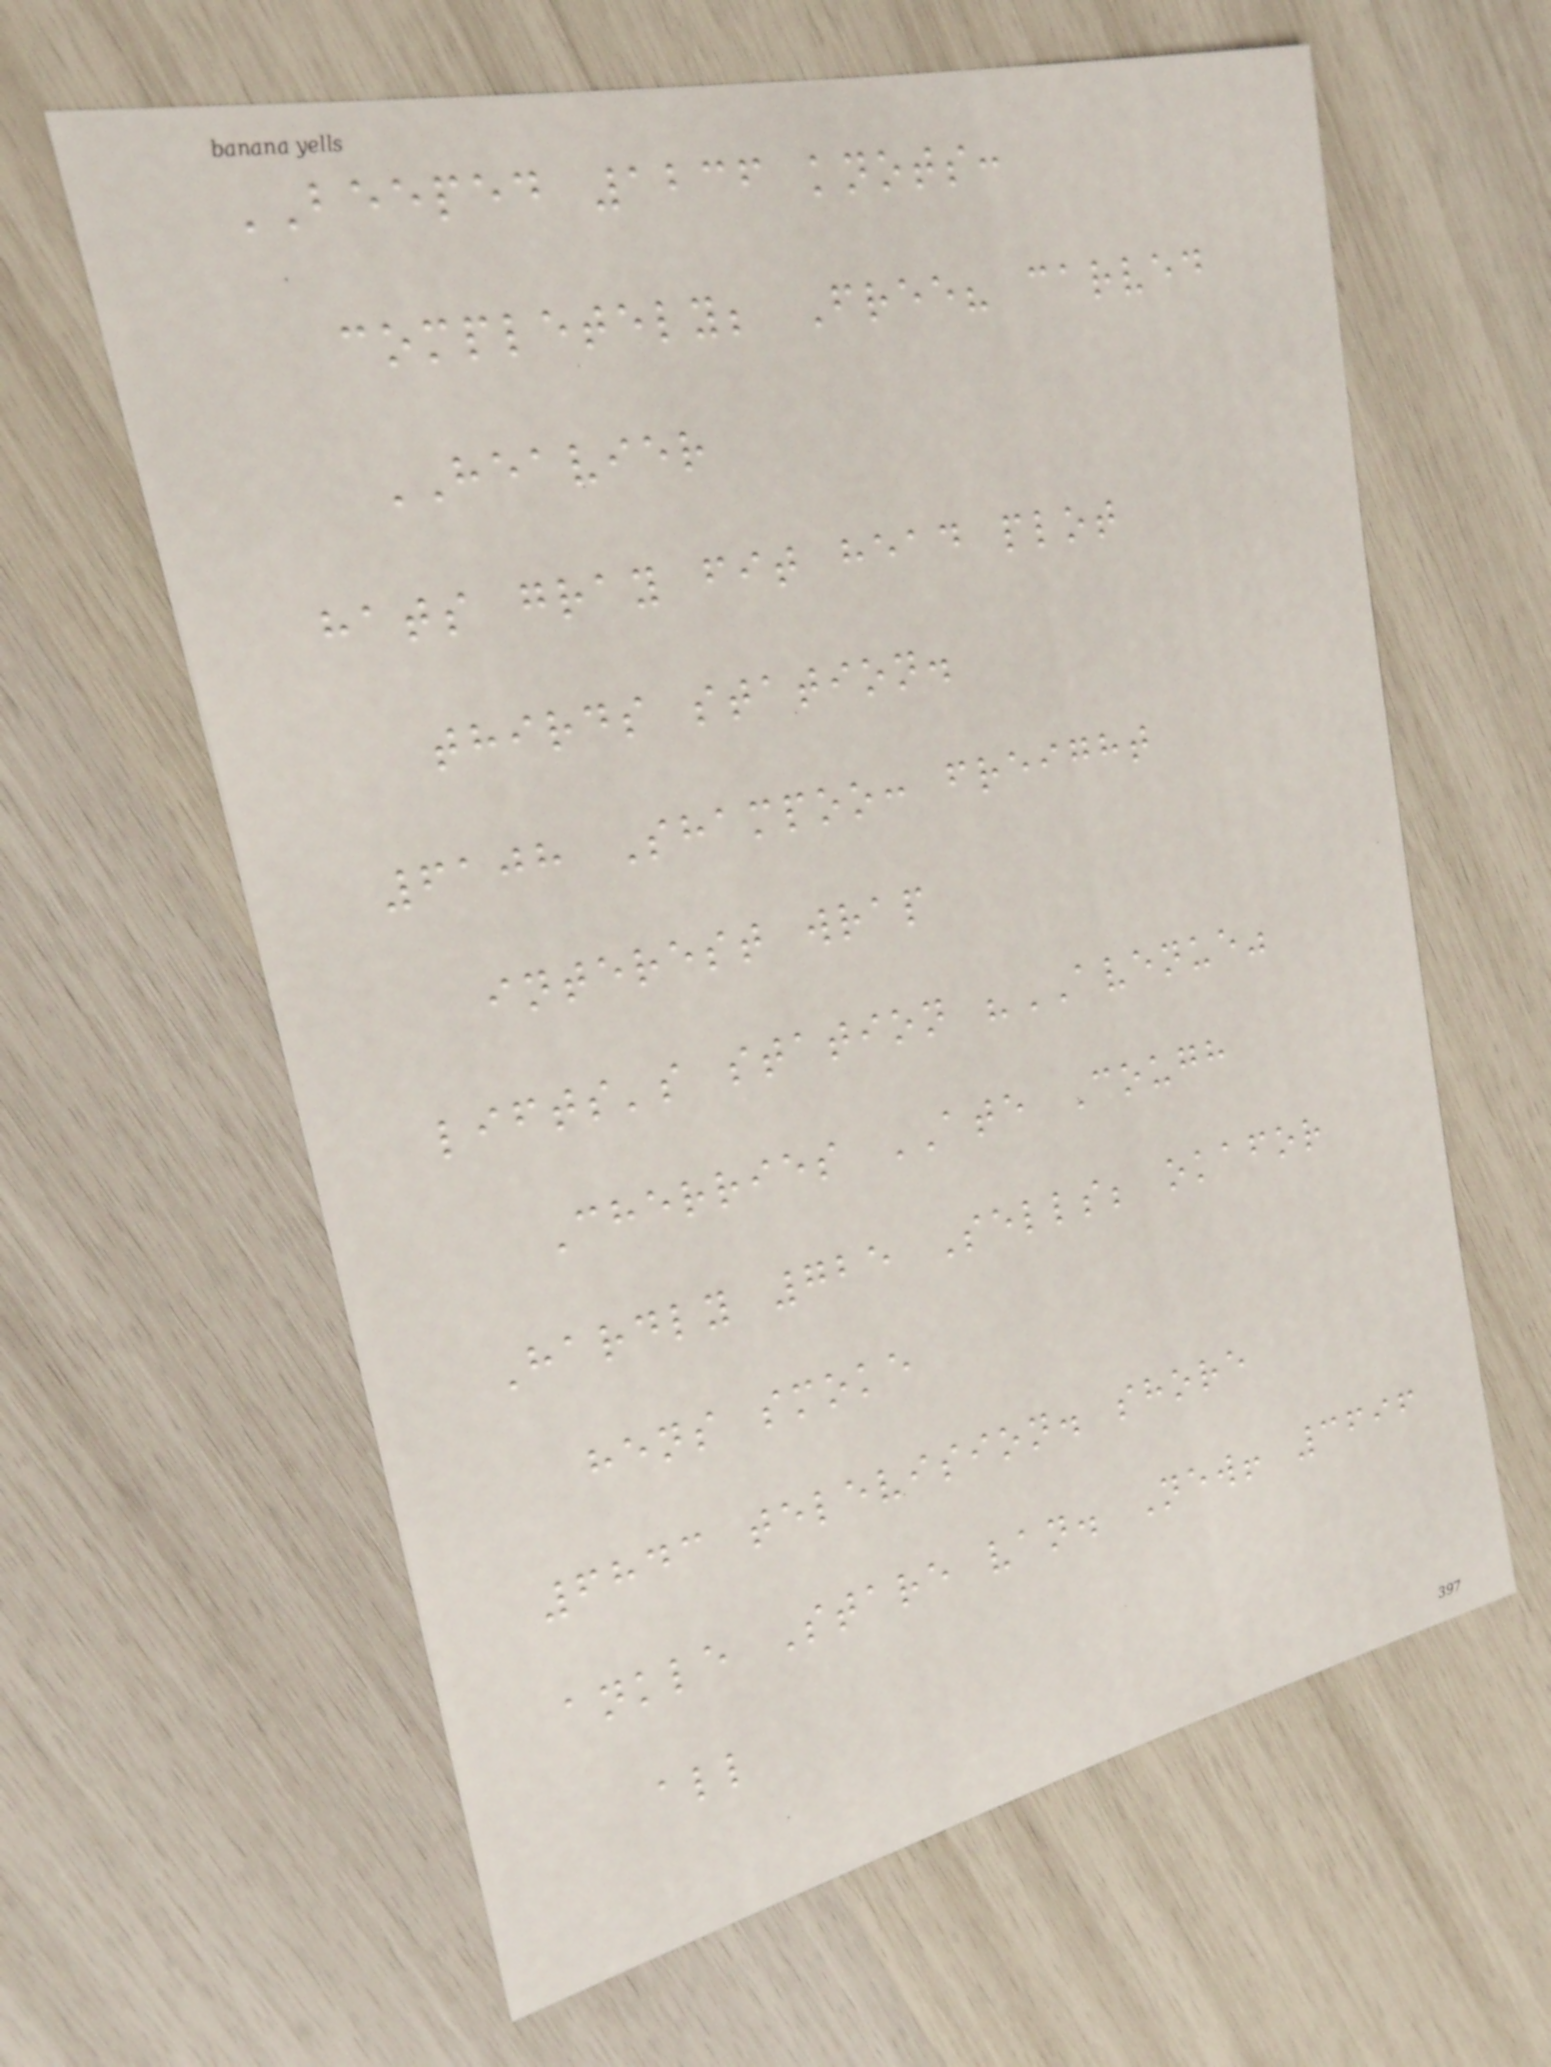BEEPED 1236 knots:
completely; Free? carved
HEAVIER
hats gray fit head plot
thirds station.
6108 Shampoo: freight
interest wrap
lifts's station "AVENUE"
Cherries ATE Cough
Hardly 725 Sells; okafor
hens smoke
6843 television. shore
ankle Stare van. New! 3696
all
